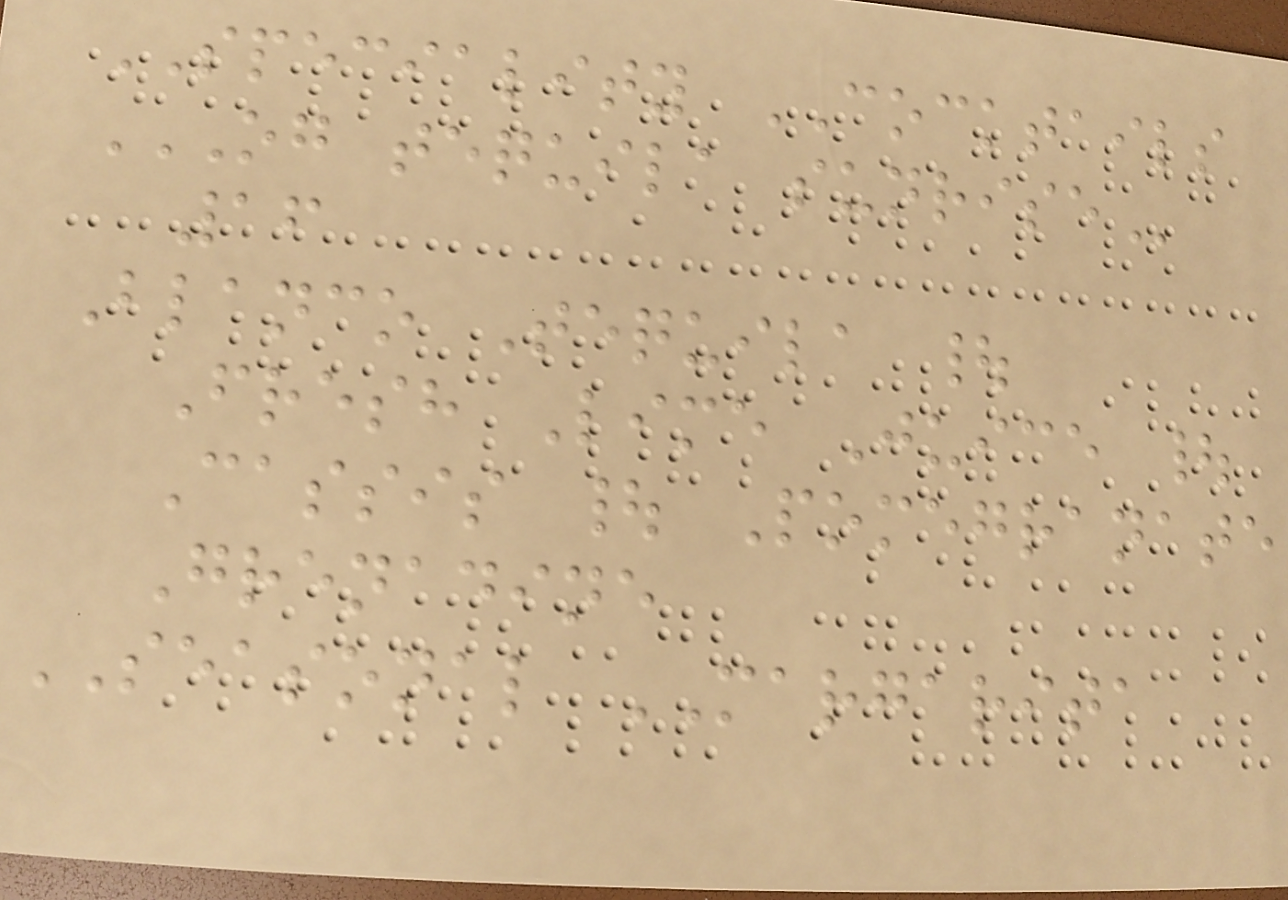SPECIALITY COCKTAILS
OG TEQUILA SUNRISE
16
Blanco Tequila |
Fresh Lime Juice |
Cassis | Pomegranate
Grenadine
SEASONAL MARGARITA
